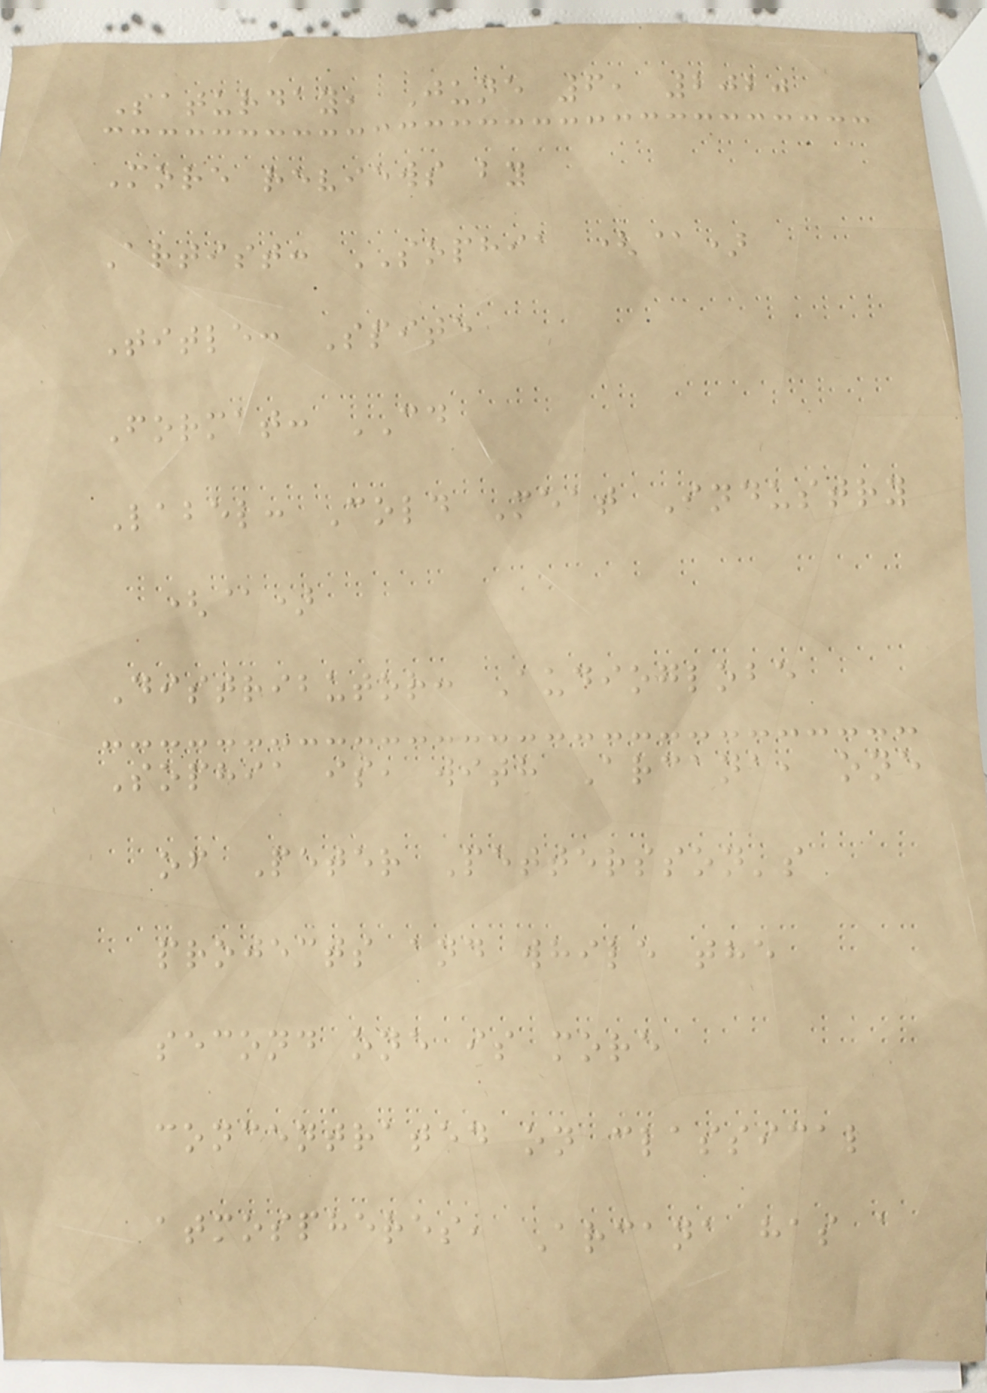Saturday, June 6, 2020
More reviews by
Artist: SOPHIA (@)
Title: Spite
Format: CD
Label: Cold Meat Industry
(@)
Distributor: Audioglobe
Sophia is, with Arcana, one
of Peter Pettersson's
projects and while the
second one is more
concentrated on classical
atmospheres, Arcana has a
